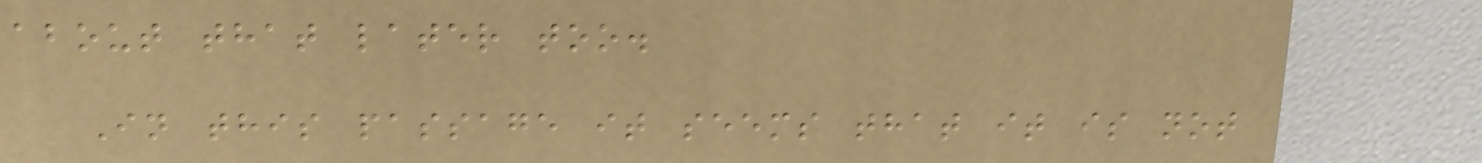about that later too.
In this passage it seems that it is not
